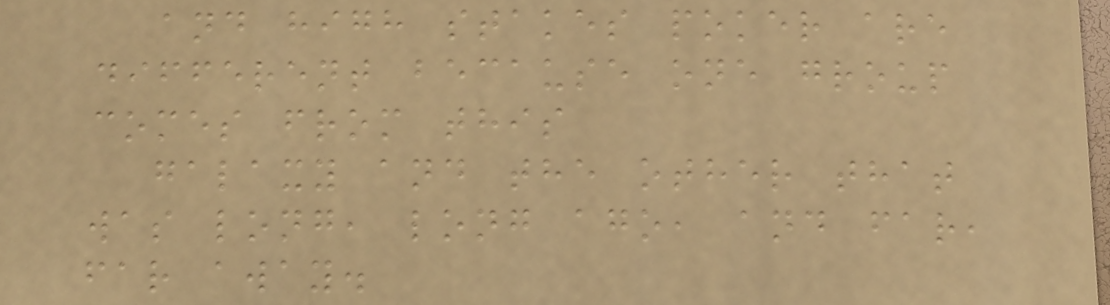and high stakes poker are
different because one group
comes from this
galaxy and the other that
was long, long ago, and far,
far away.
